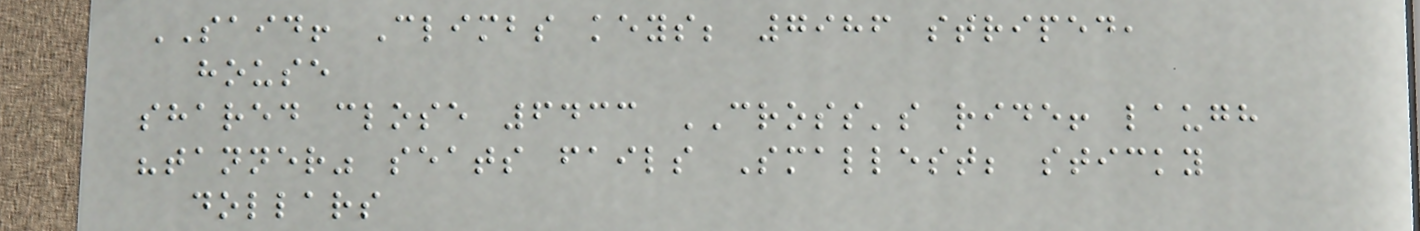SAID! Climbs keys; 7986 striped,
house
shared close 6433 CROSS's ride! laugh
"tanner" seats fails Smallest; sticky
dollars
